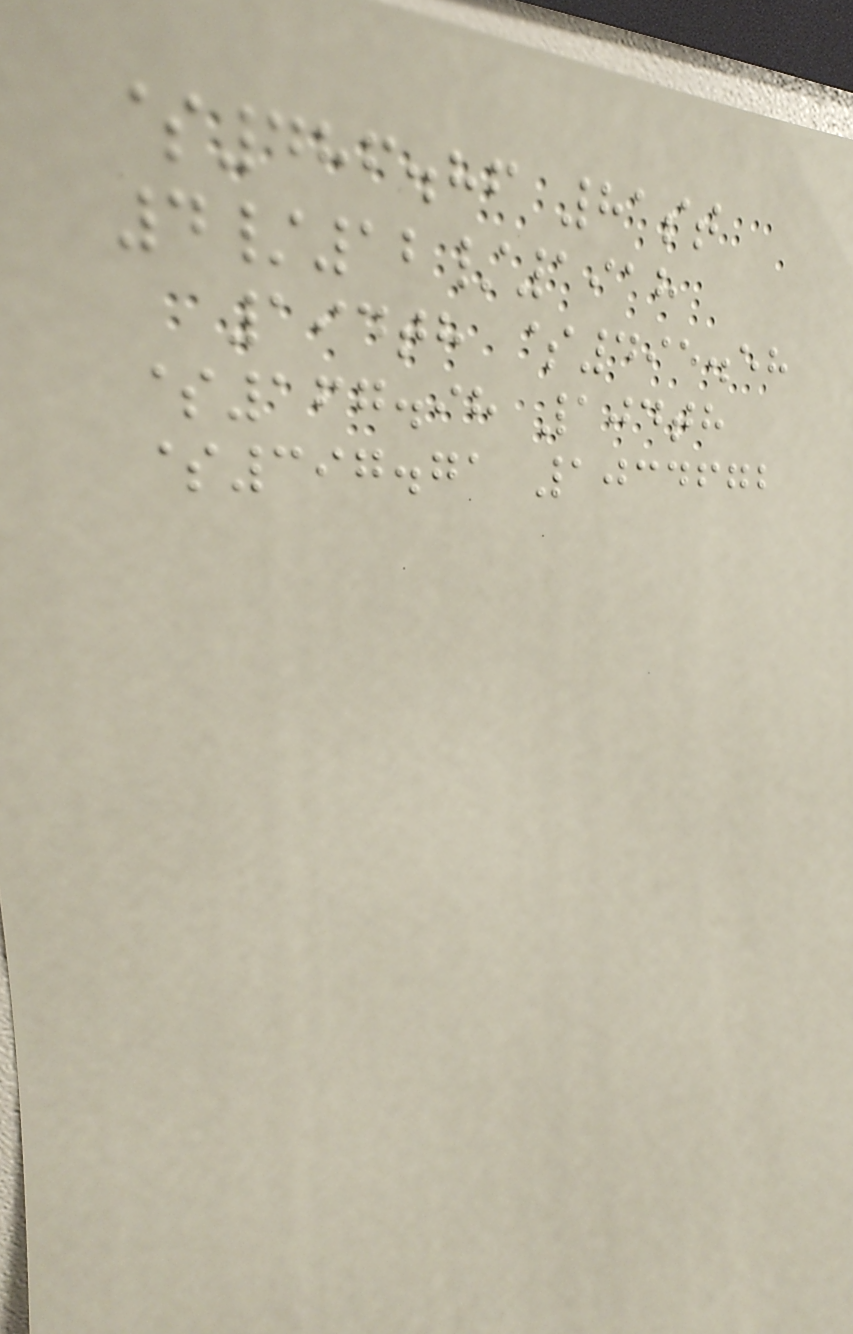$486.86 81st
4/12/1918
194th $495.58
$167.98 104th
$397.71 1034672
